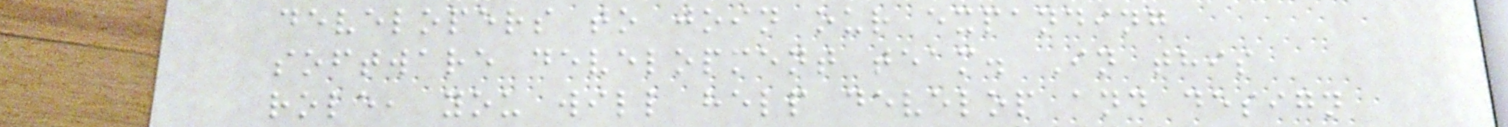developers to join our expanding
software development team. In this
role, you will help develop and design
